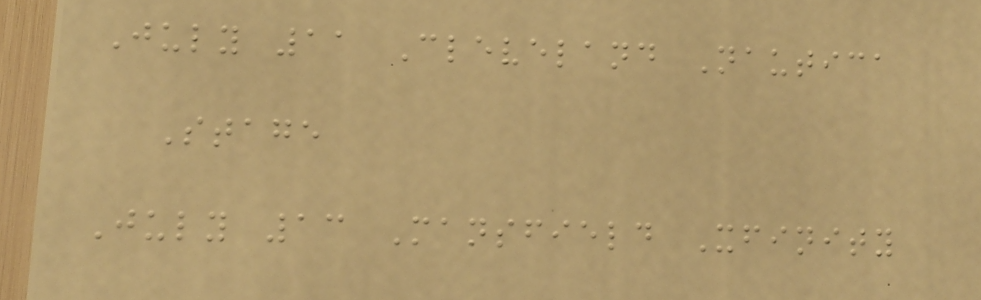July 11 Cleveland Nautica
Stage
July 13 Mansfield Xfinity
